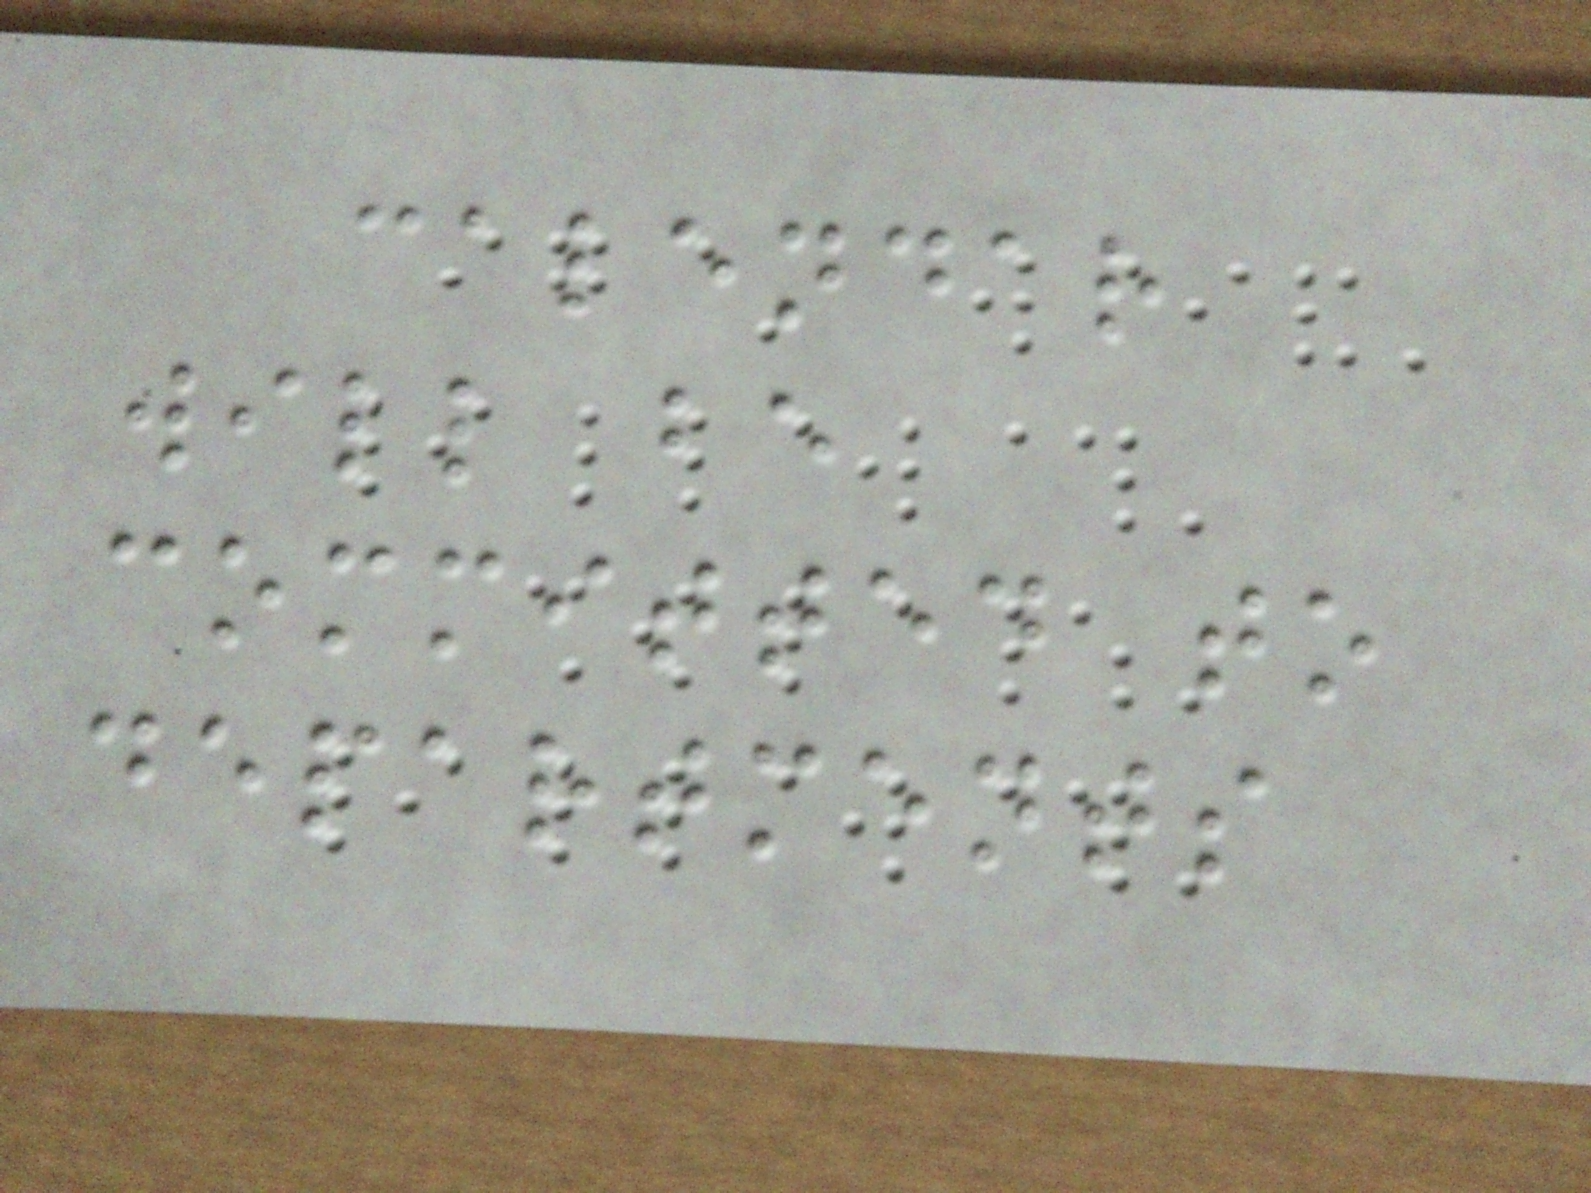calendar
will be
committed to
departments
